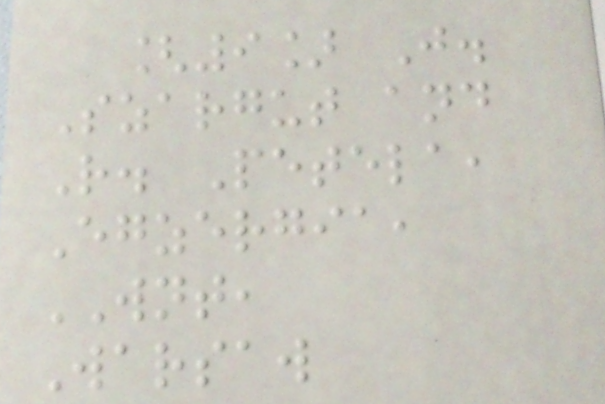[9] J.
Szargut and
R. Petela,
Egzergia,
WNT,
Warsaw
